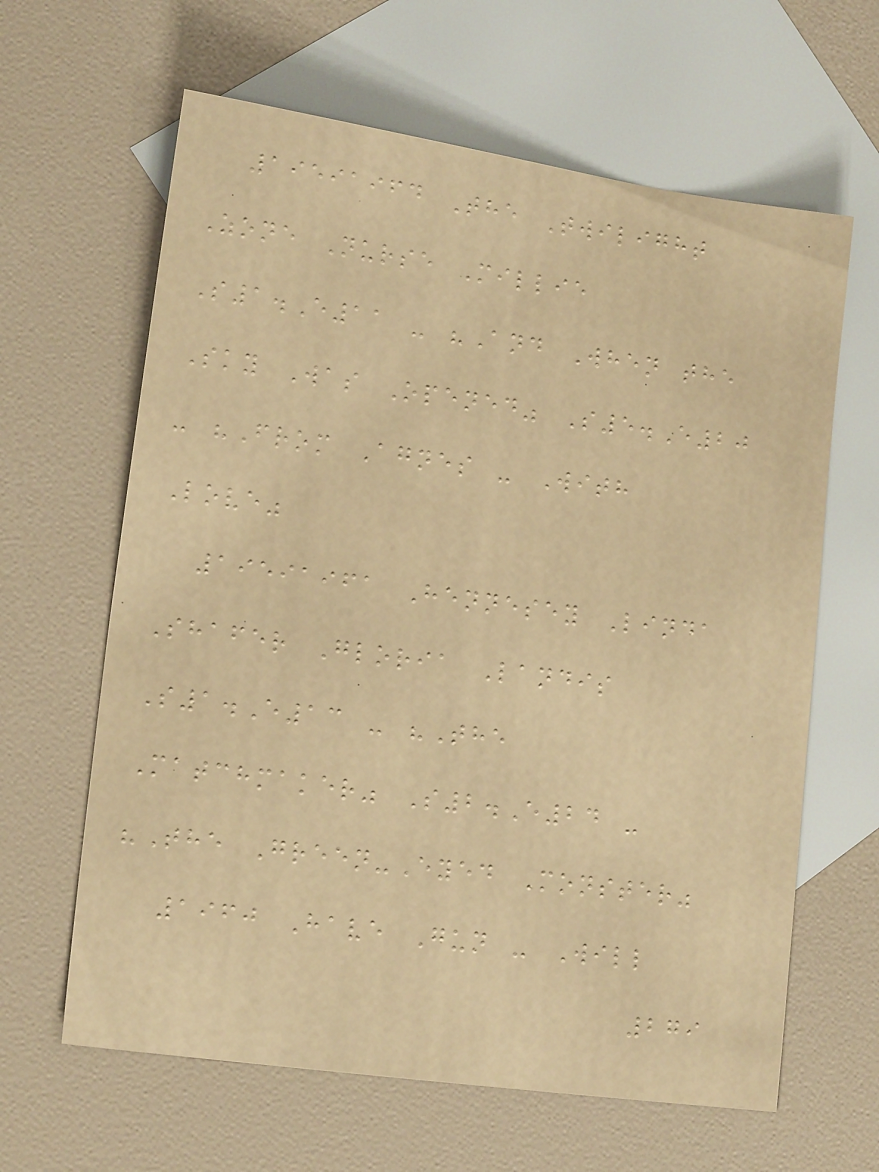19591964 The Twilight
Zone Nurse Millie
S1.E11 - "And When the
Sky Was Opened" S5.E20
- "From Agnes - With
Love"
19591961 Hennesey Linda
Shafer Gloria Landis
S1.E13 - "The
Matchmaker" S2.E24 -
"The Green-Eyed Monster"
1960 Have Gun - Will
279
